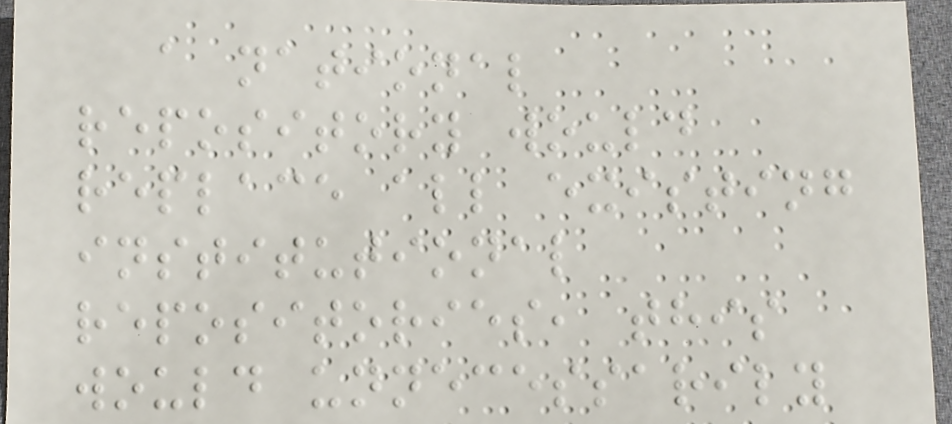a national
repository would
replace all existing
institutional
repositories, this
would unnecessarily
